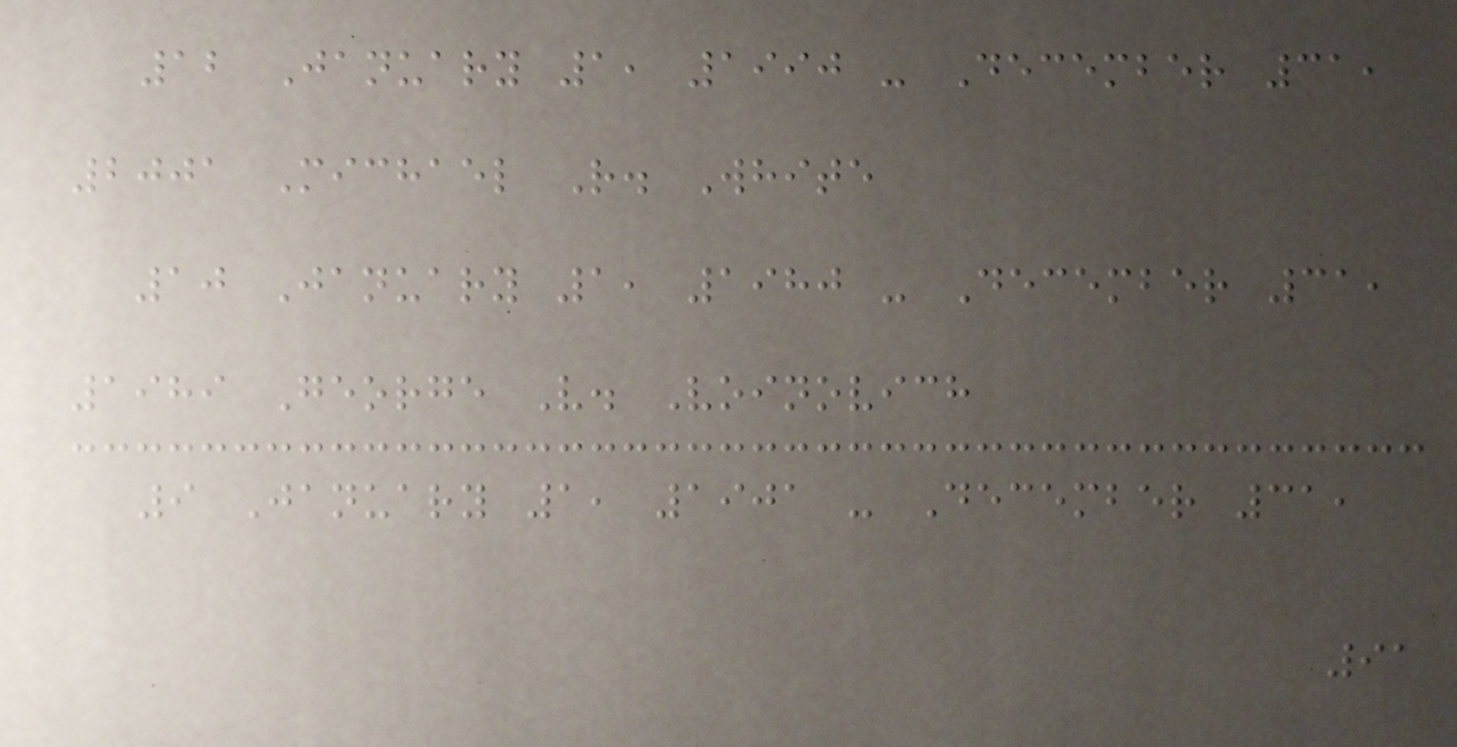12 January 1, 1990 - December 31,
2001 Michael R. White
10 January 1, 1980 - December 31,
1989 George V. Voinovich
9 January 1, 1901 - December 31,
91
